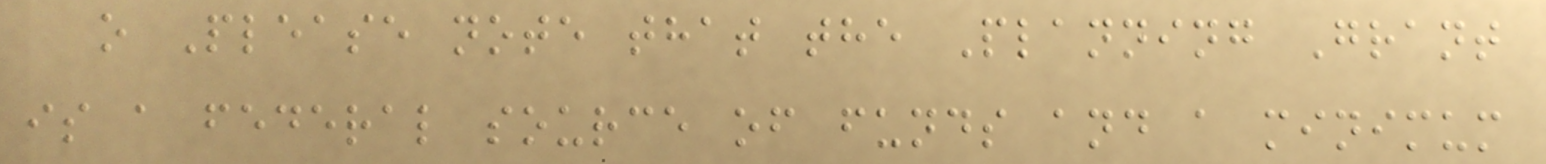o Please note that the Planning Grant
is a federal source of funds and a minimum
